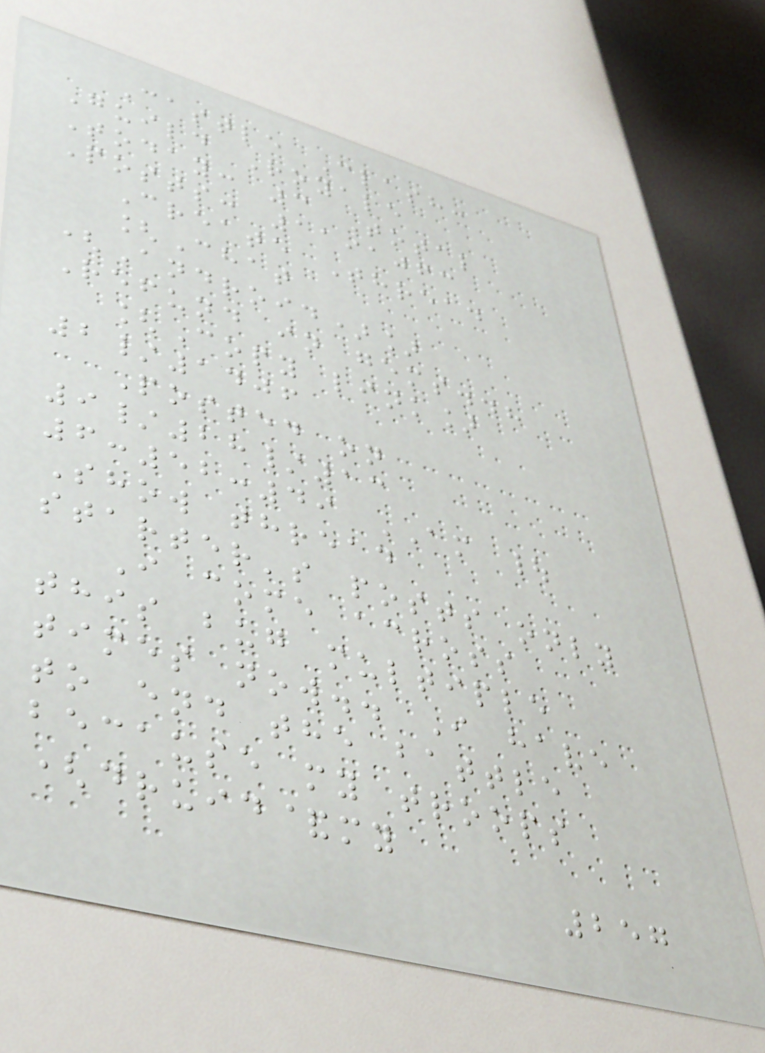Castle Clash:
Guild Royale
Today: 3 Total
Posts: 1191063
Create Thread
[Chat
(Android)]
Refund in gems..?
[Copy link]
2/1406
Posted on
9/28/13
6:52:49 AM |
Show thread
starter's posts only
I come across
this bug multiple
times now.. I have
to end the battle
because my troops
(druid&my
257
